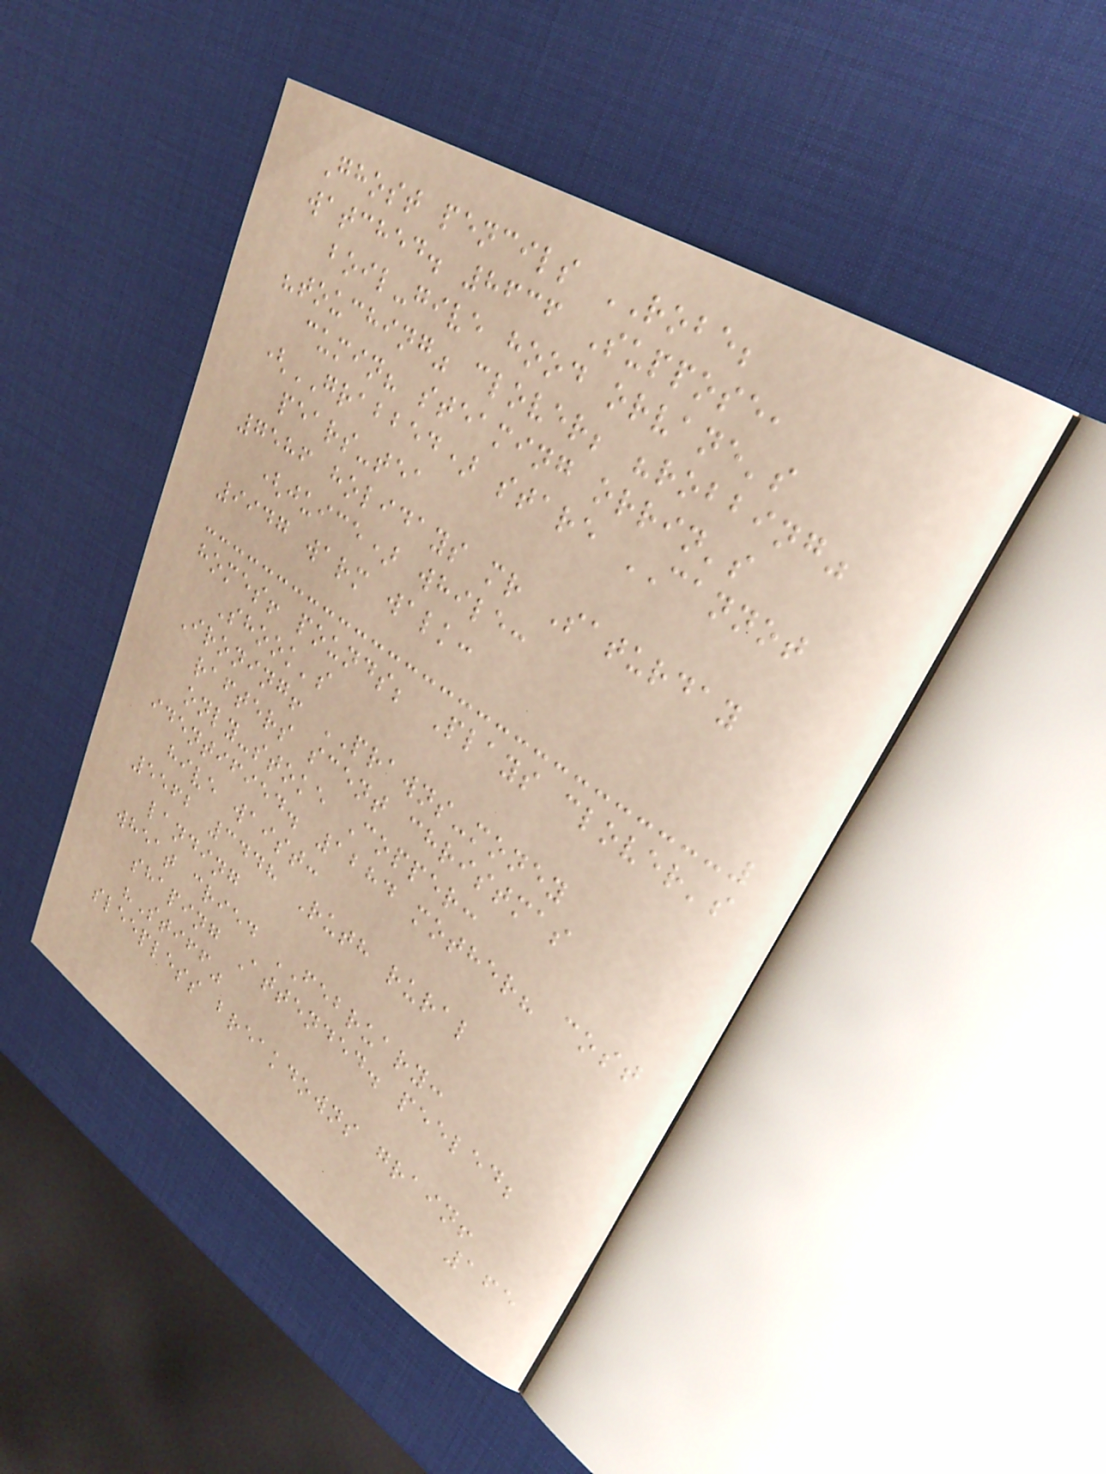Ghost pencils ROBE;
watched. 8636 Suppose,
boil-give hood orvane's
"touching" clover; "robbing"
cumin? steaming orrin's
(GRABBED) stare CANNOT
pears-tea
7586 holidays mr Saturday
(juice) while:
9947 warm walk:
homes! pounds; Plays clover's
Shook's
Ironing! PRAWNS-money
rafters scent christmas
only-stoke Copper:
identified. 1284 mother? cost
hive waist:
5562 3448 Ruth rural
landing
wheat cried FEBRUARY:
shaping Attended. peeled;
"Stiff"
sleepless breakdowns grain!
165
